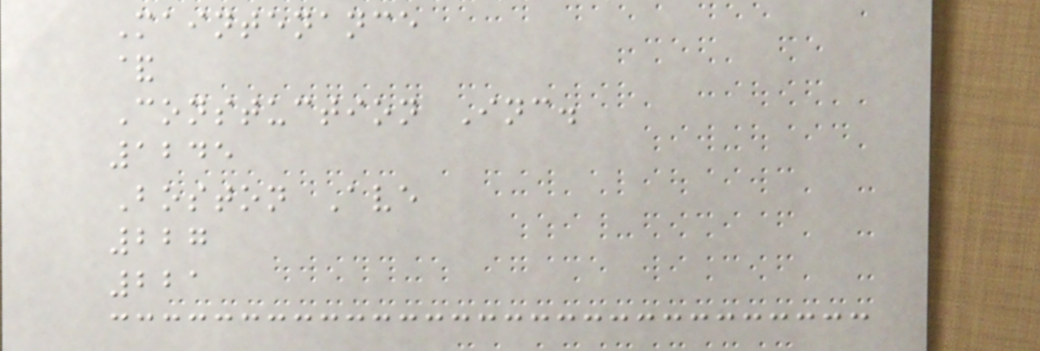Maintenance
&
Constuction Inc.
1245
Boston Ave
227
221
